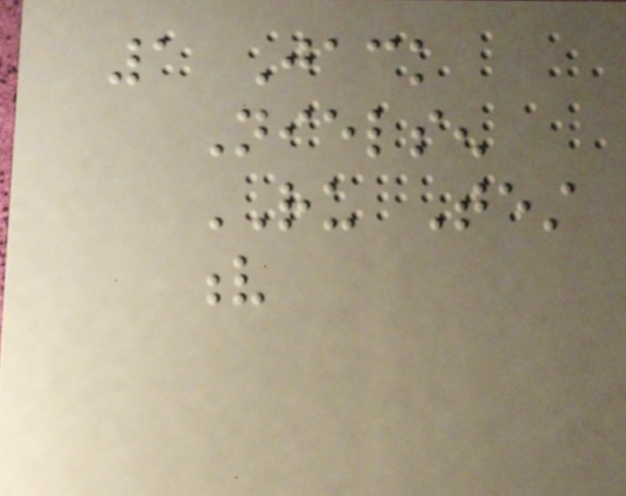1 Jack
Nielsen
RU Test
v
